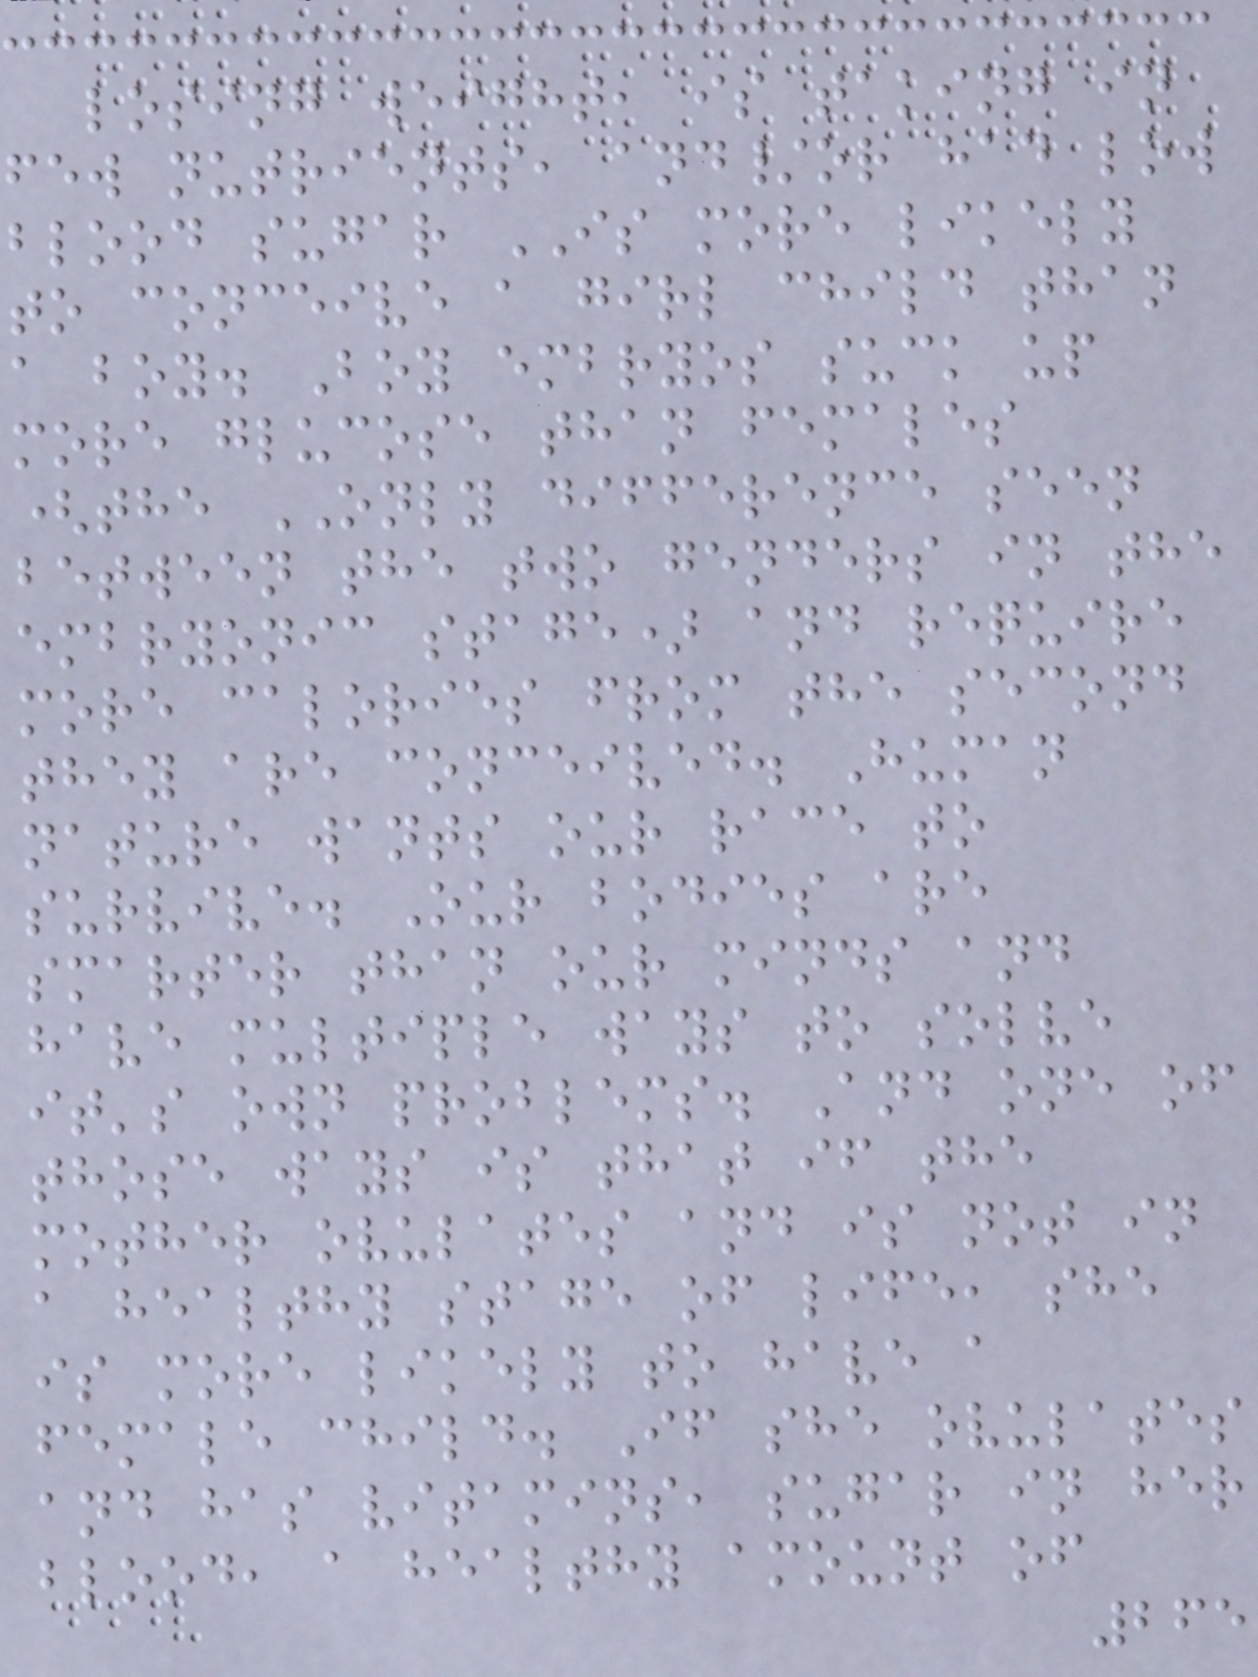losing weight, is taking in
few nutrients, and/or had low
blood sugar IS more likely
to conceive a girl child than
a boy. Boy embryos suck up
more glucose than females
(the ONLY difference seen
between the two genders in the
embryonic stage) and require
more calories from the second
they are conceived. Human
nature wants our race to
survive. Our bodies are
smarter than our minds and
have multiple ways to solve
it's own problems. And one of
those ways is that if the
mother ovulates and is not in
a healthy stage of life, she
is more likely to have a
female child. If she ovulates
and has vitamins, sugar in her
blood, a healthy amount of
265
